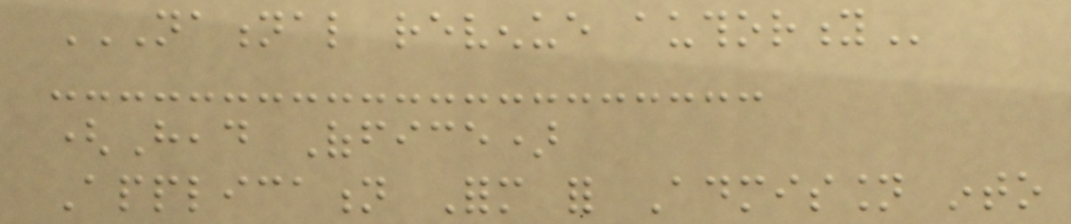NATIONAL REVENUE AUTHORITY
(Head Office)
Application Form for Admission into
